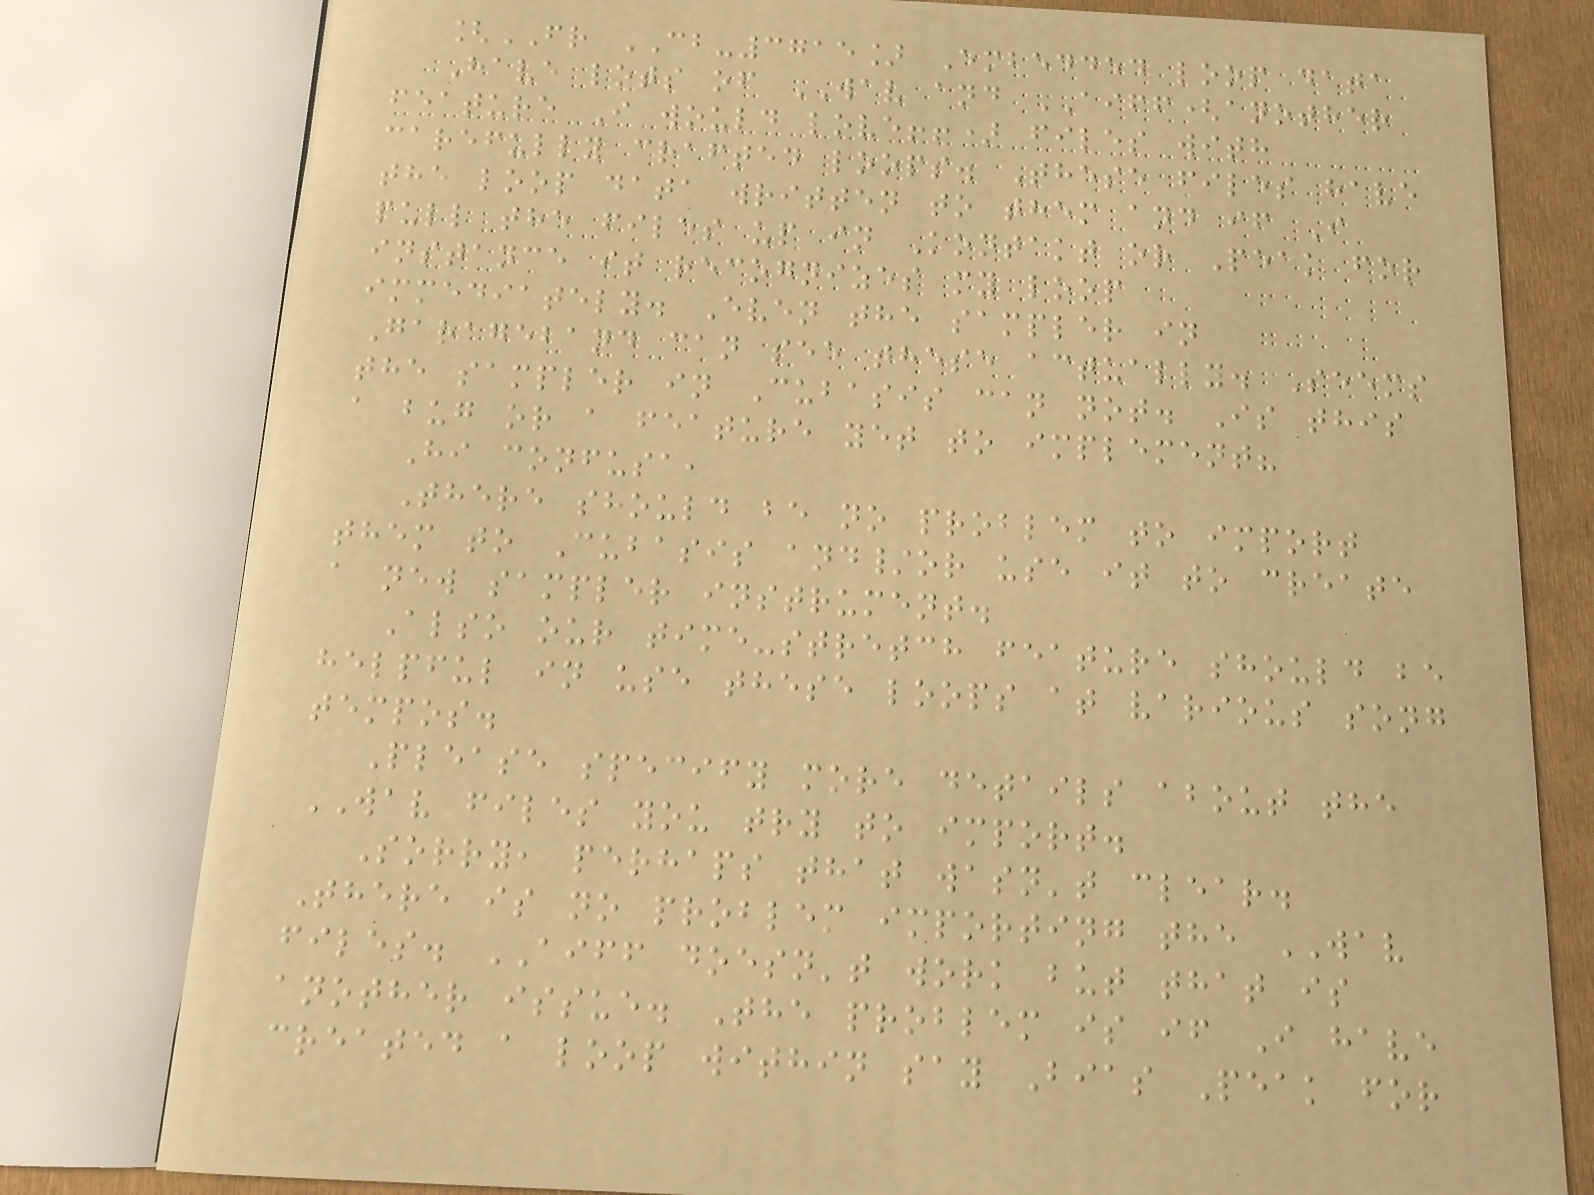[FR CB-3715] Embedded loop data
Have lots of WAV and AIFF(another
feature I would love!!) files with
carefully crafted loops. These files have
the loop data written to them and if I
pull the files up in Kontakt or Peak for
instance it recognizes my loop
immediately. Even the sampler in
Garageband can see these actually. Seems
the sampler in Cubasis can not. Is this
a bug or a feature yet to implement?
Hi confusa,
There should be no problem to import
them to Cubasis and/or use it to create
a new sampler instrument.
Also our time-stretch feature should be
helpful in use these loops at various song
tempos.
Please specify more details about the
WAV files you try to import.
Sorry, perhaps that wasn't clear.
There is no problem importing the WAV
files. AIFF doesn't work but that is
another issue. The problem is if I have
created a loop within say Bias Peak for
